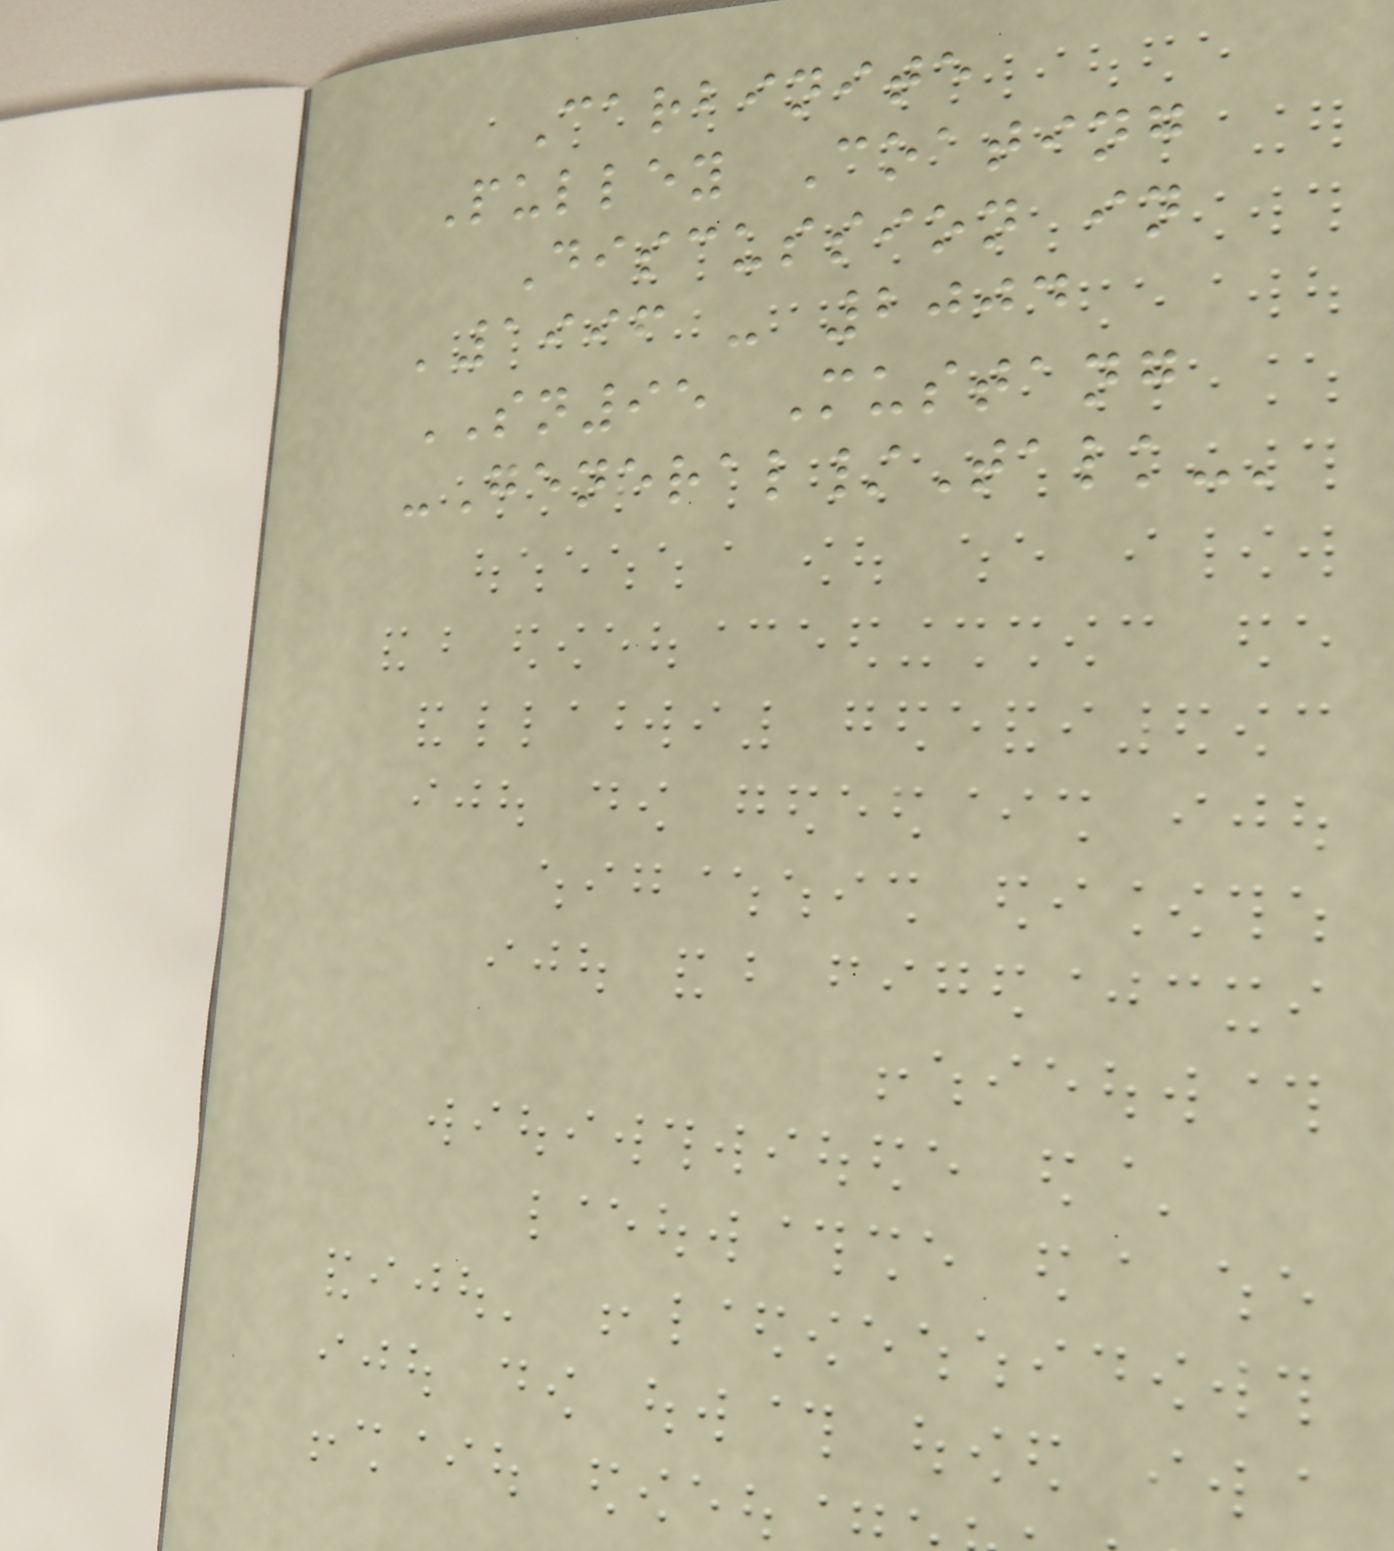Carbinite
Pulley Coating
Discussion in
'1996 - 2004
SN95 Mustang
-General/Talk-'
